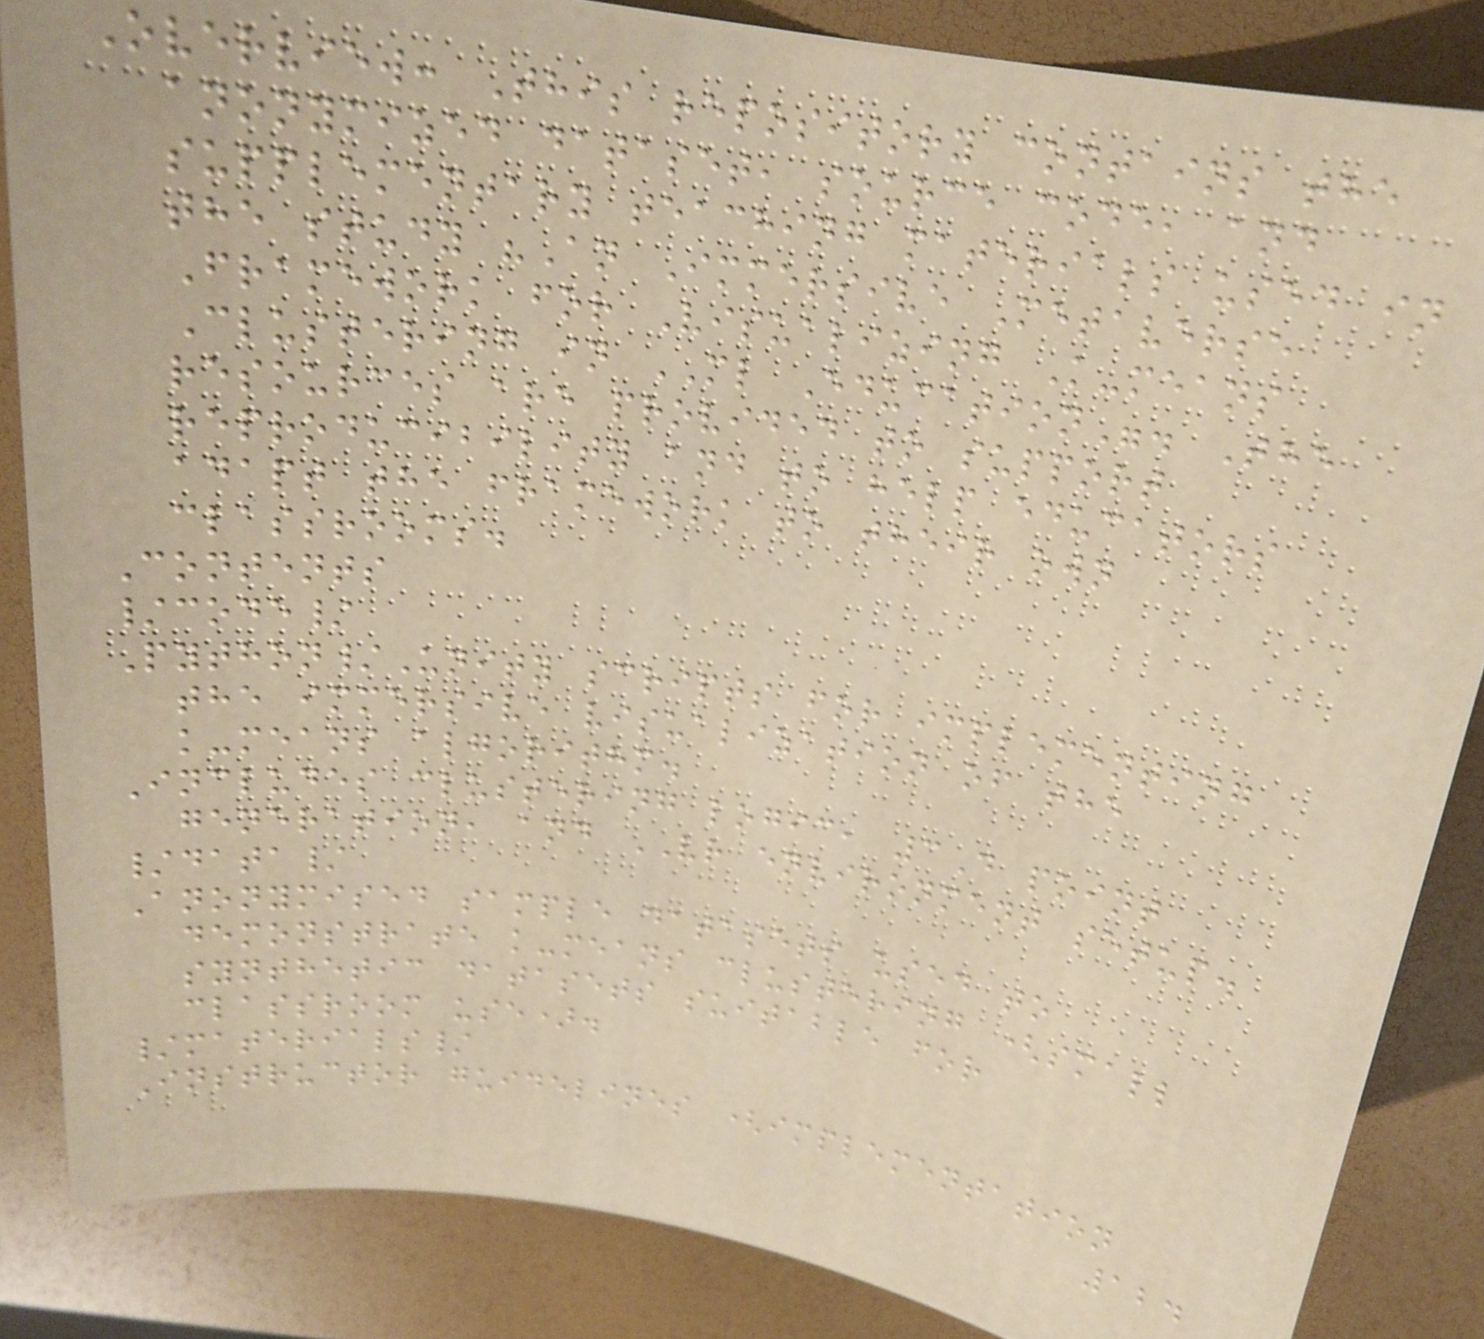Overview: This repository contains the
anonymized dataset, source code, and
supplementary teaching materials used in
the study "An Immersive Metaverse
Framework for Visualizing K-means
Clustering in ML Education". The
resources are provided to support
reproducibility and to help educators
adapt the framework to their own
classrooms.
Contents
/code/
Python/Unity scripts for implementing
the immersive visualization of the
k-means algorithm.
Includes clustering logic, 3D point
generation, and VR environment setup.
/data/
Anonymised sample datasets used to
demonstrate k-means clustering (small
synthetic datasets suitable for
classroom use).
/materials/
Instructor guidelines (implementation
124
